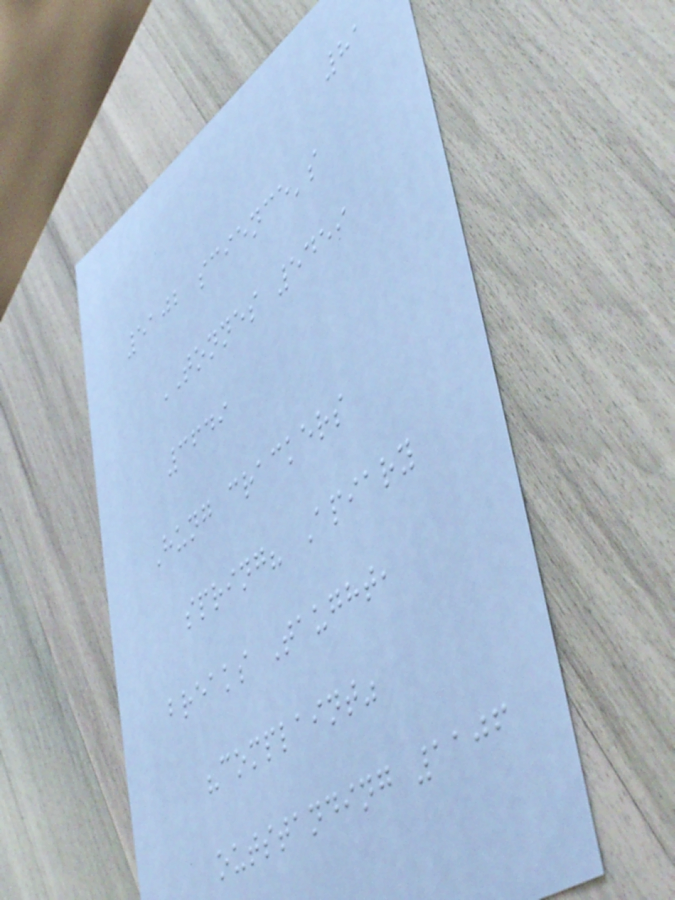81
5102 science's
TONNES 5459
3649
Hung crackers
spring? Apiary
breaks Taught,
"complaint"
outstanding 1106
